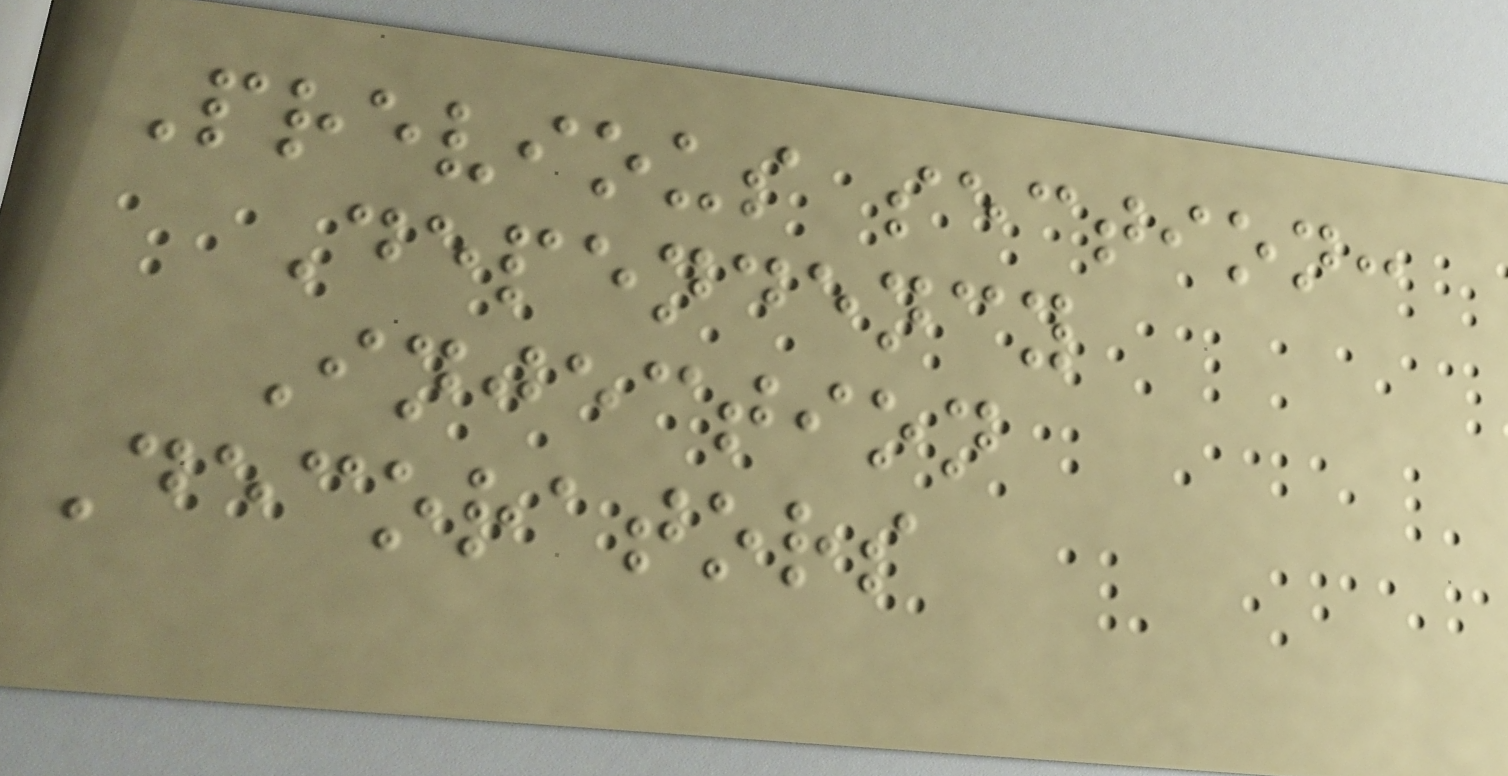Previous section:
Dependency
Injection
Decorators
